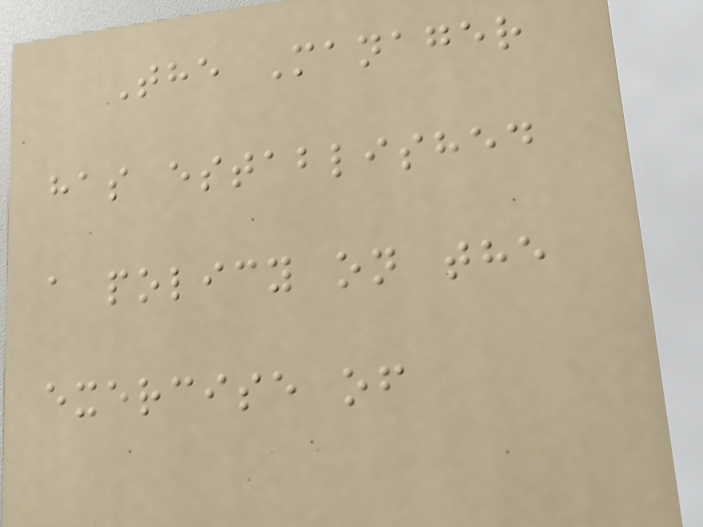The Manager
has established
a policy on the
exercise of
